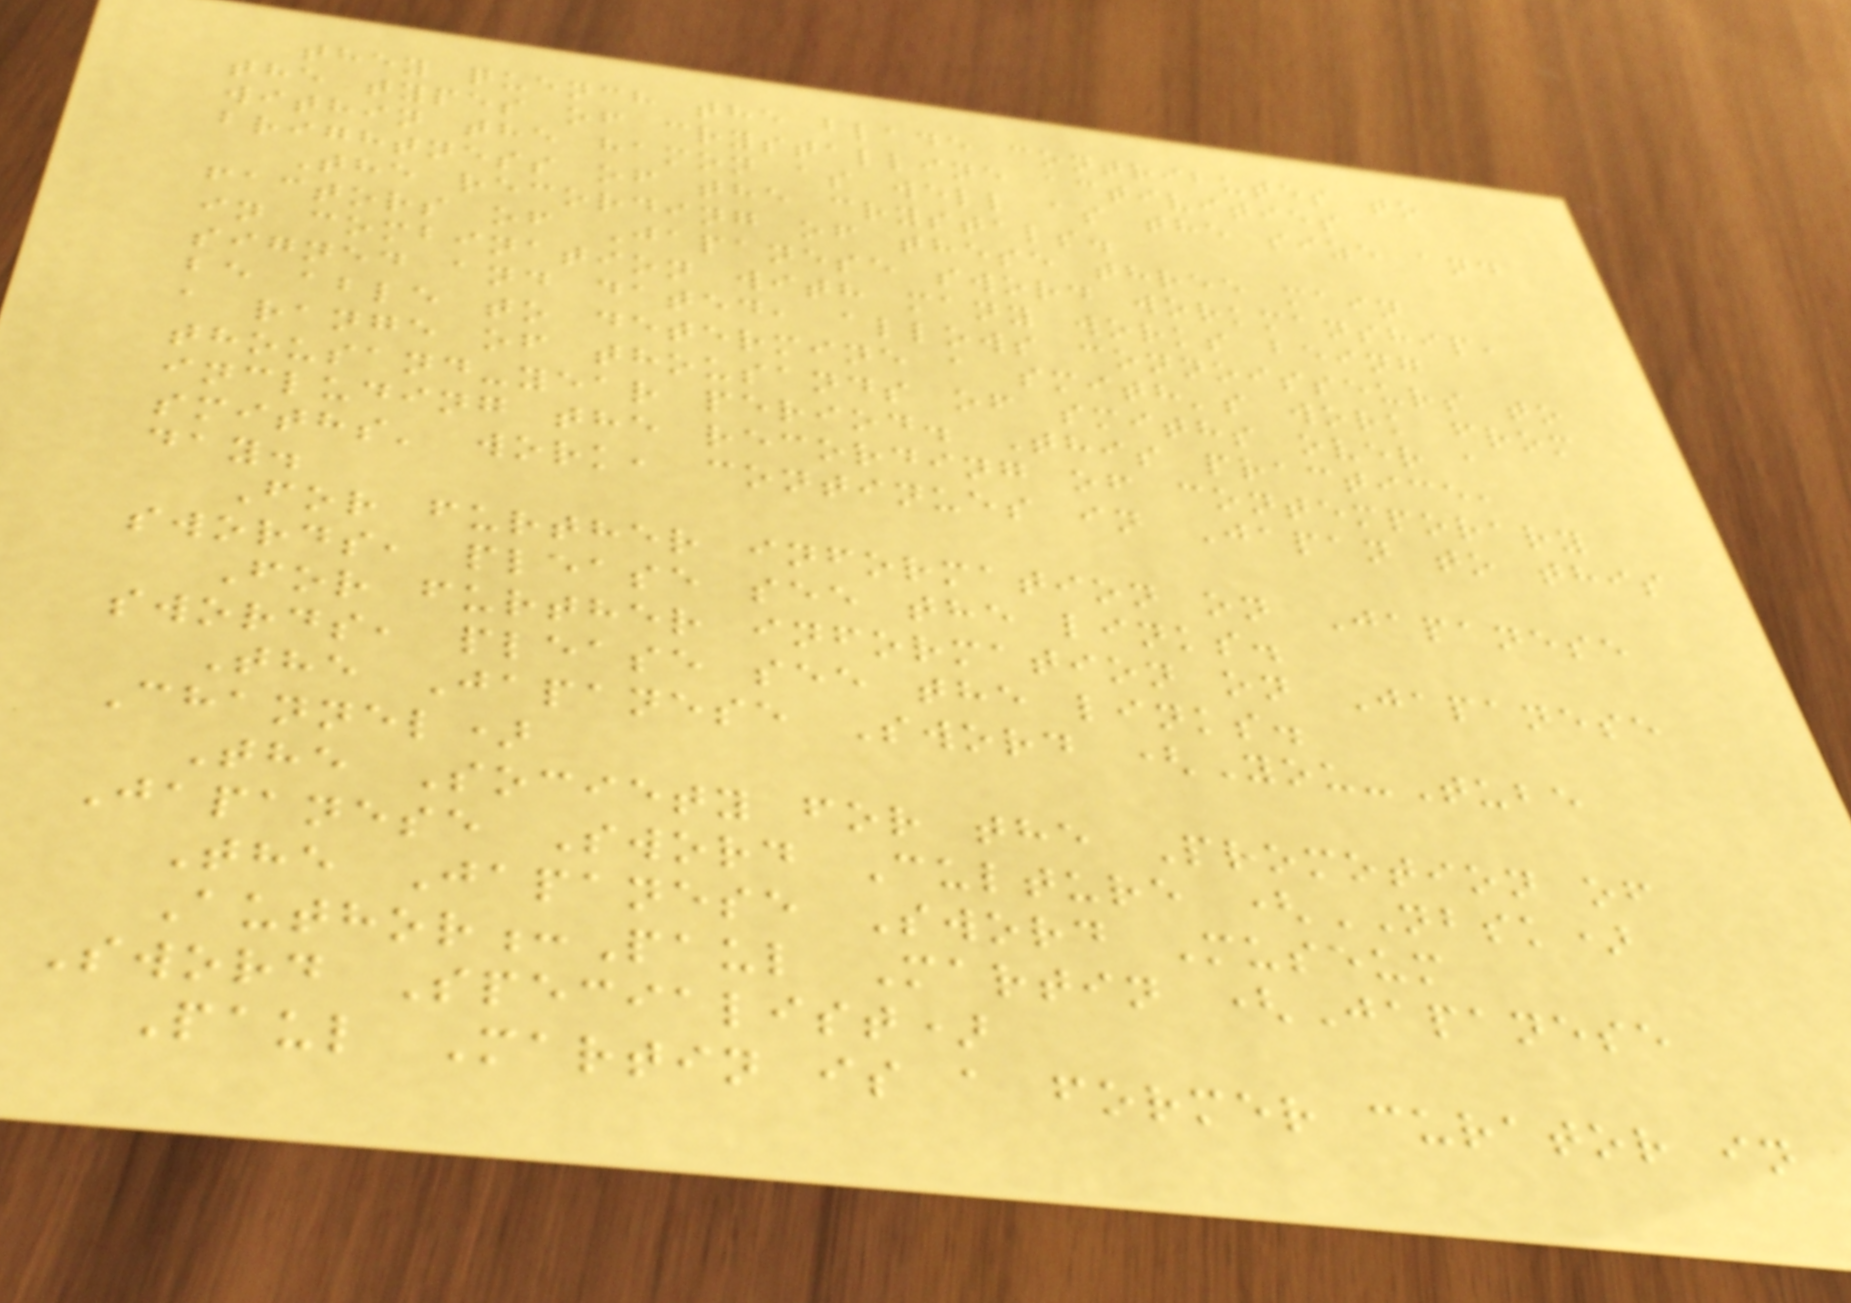they quench the blade contributes to
the types of crystalline activities
within the hamon as well as the size and
brightness of the crystals.
The recording of these three main
factors of Japanese sword workmanship,
in combination with many works being
signed and dated, allows connoisseurs to
be able to determine a smith's work from
a range of thousands of smiths over a
thousand-year period. This practice,
including the recording of contemporary
smiths' work, continues in Japan to this
day.
For further information on Japanese
swords, please see the links.
For further information on Japanese
swords, please see the links.
The Japanese Sword (You-Tube
Channel)
The Society for the Promotion of
Japanese Sword Culture (NBSK)
The Japanese Sword Museum
Author:Paul Martin (Japanese
Sword Specialist)
Paul Martin is a former curator in
